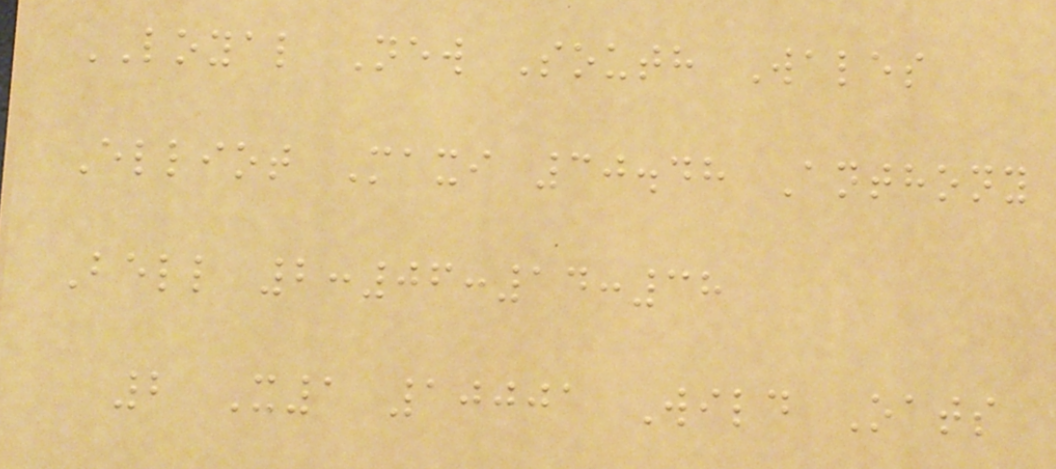LOYAL New South Wales
Elliot Maxi 30.48 Anthony
Bell 2:06:14:38
2 X1 10001 Wild Oats
